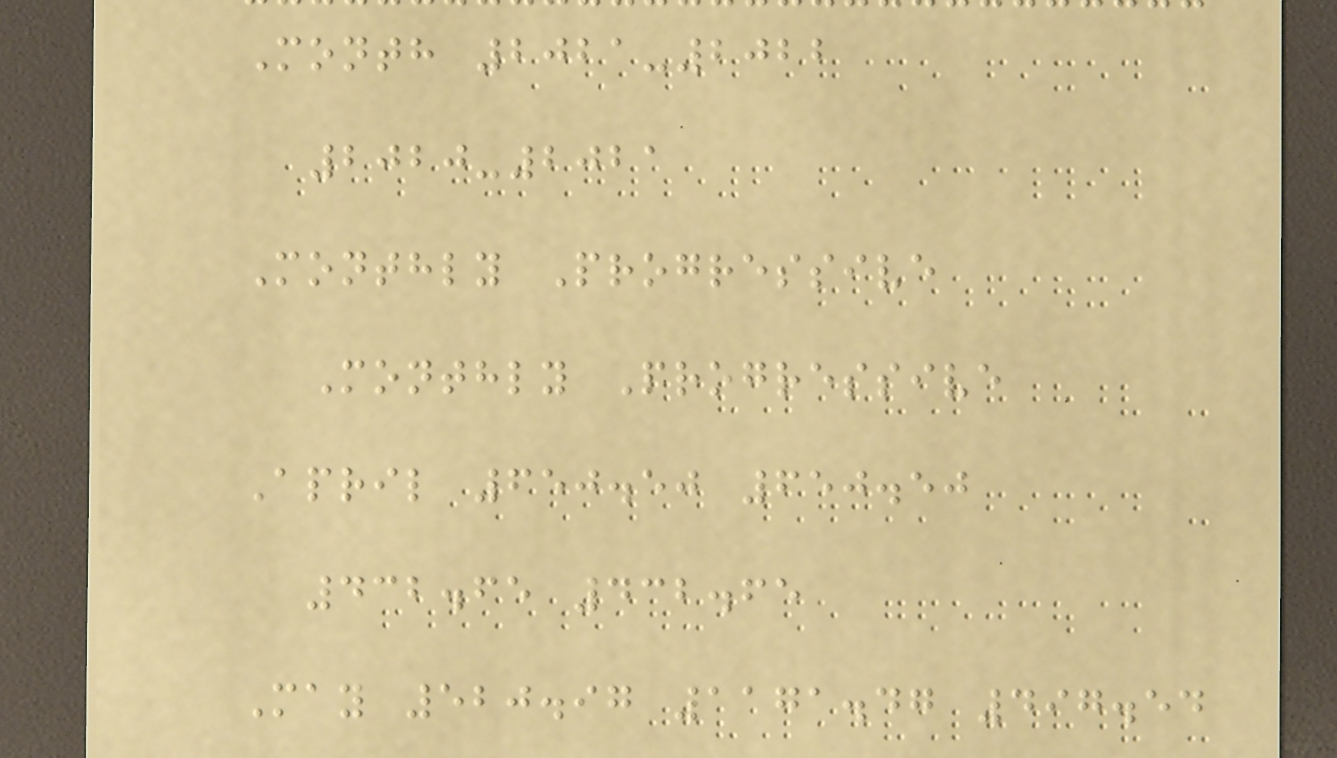Month 2021-2022
2020-2021
Monthly Progressive
Monthly Progressive
April 650.50 650.50
432.65 432.65
May 520.97 1171.47 497.54
